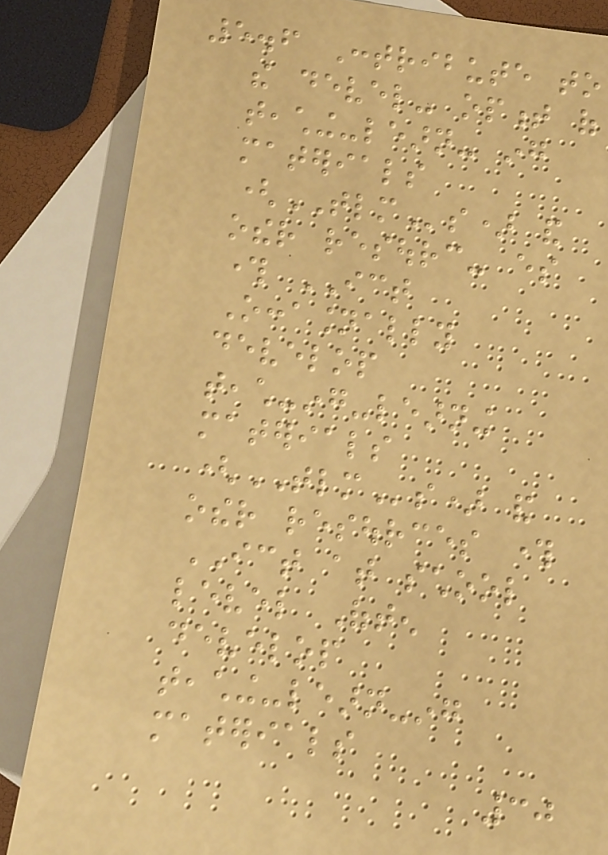5.6 Contribute to
the devel- opment of
teaching-learn- ing
materials
(TLMs) and
other resourc- es
through ICT
Occasionally
develop
teach-ing-learning
materials
(TLMs) and
other resources through
ICT at school
level Often
develop
teaching-learn-ing
materials
30
